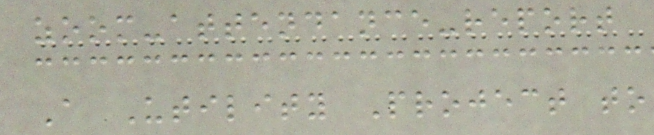zoom-attendance-report
A Utility Project to
